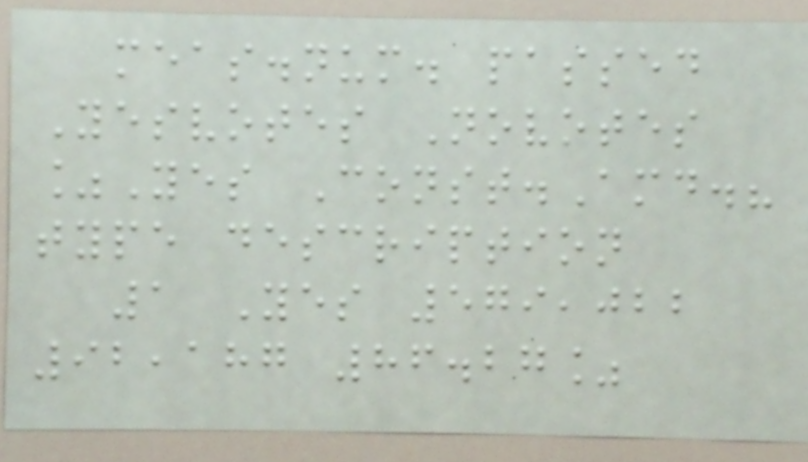meas.num. passed
Yesvotes Novotes
%Yes Const.Amd.?
type description
1 Yes 579,022
92,187 86.27%
